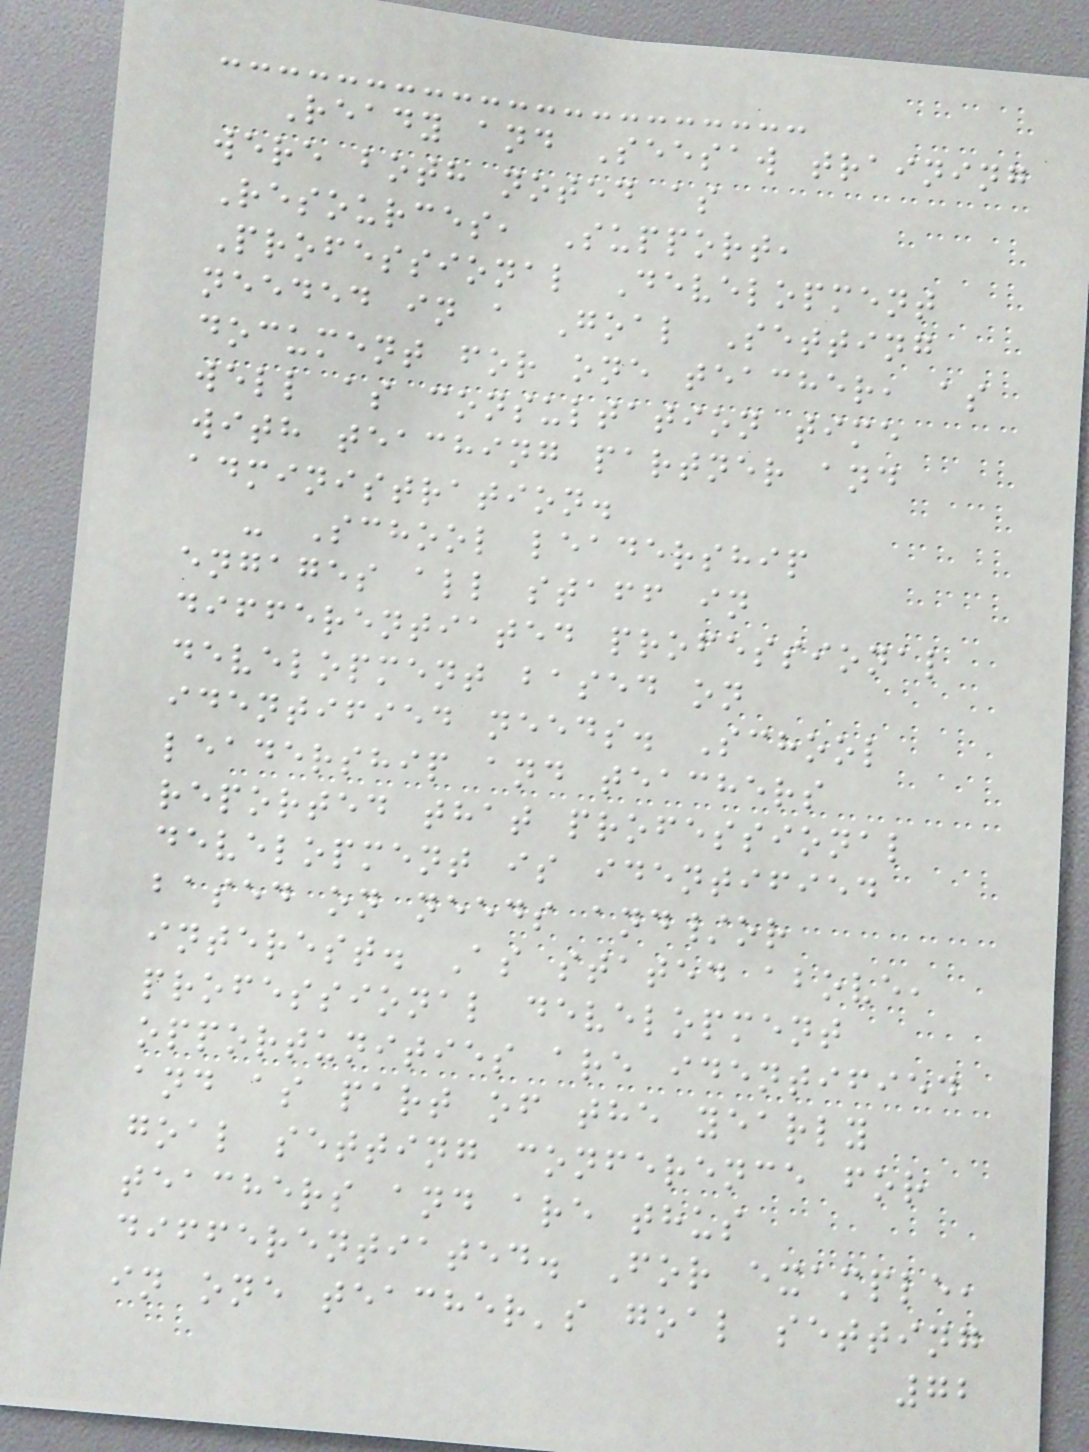Ready and Seesaw training
were both noted as
Resources, Support,
Professional Development
needed in a Goal Setting
document for one teacher, as
well as consultation time
with teaching partner and
administration.
- School leadership
engages all staff in
differentiated professional
development based on
identified needs. School
leadership and teachers
reported that professional
development is identified
based on needs and/or
interest. As stated above,
professional development
opportunities are identified
and as part of the yearly
goal setting conference for
teachers and are thus
differentiated. For example,
in one teacher's goal setting
72
